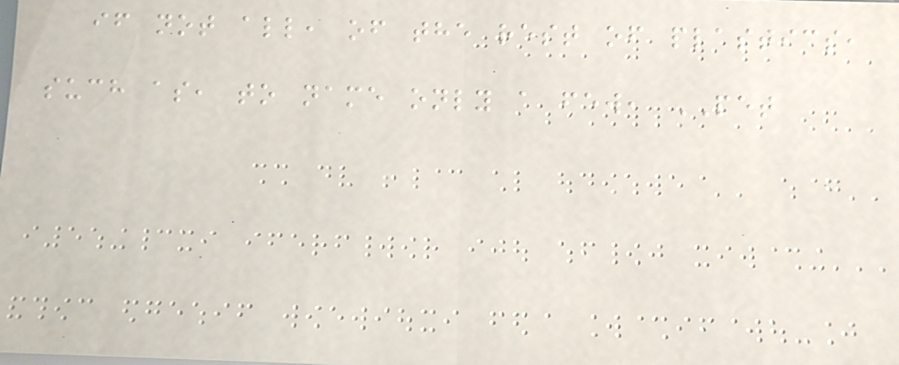if not all, of the rest of plastics,
such as, to name only a few, PET
